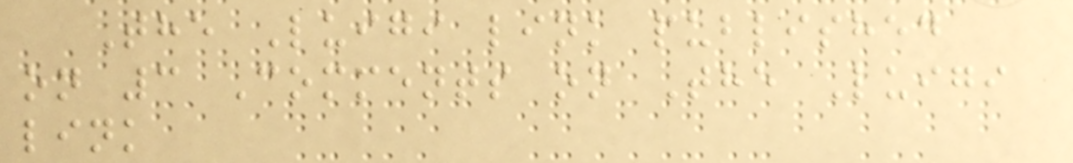The Luigi link published
on 3 Comments on The Luigi
link
